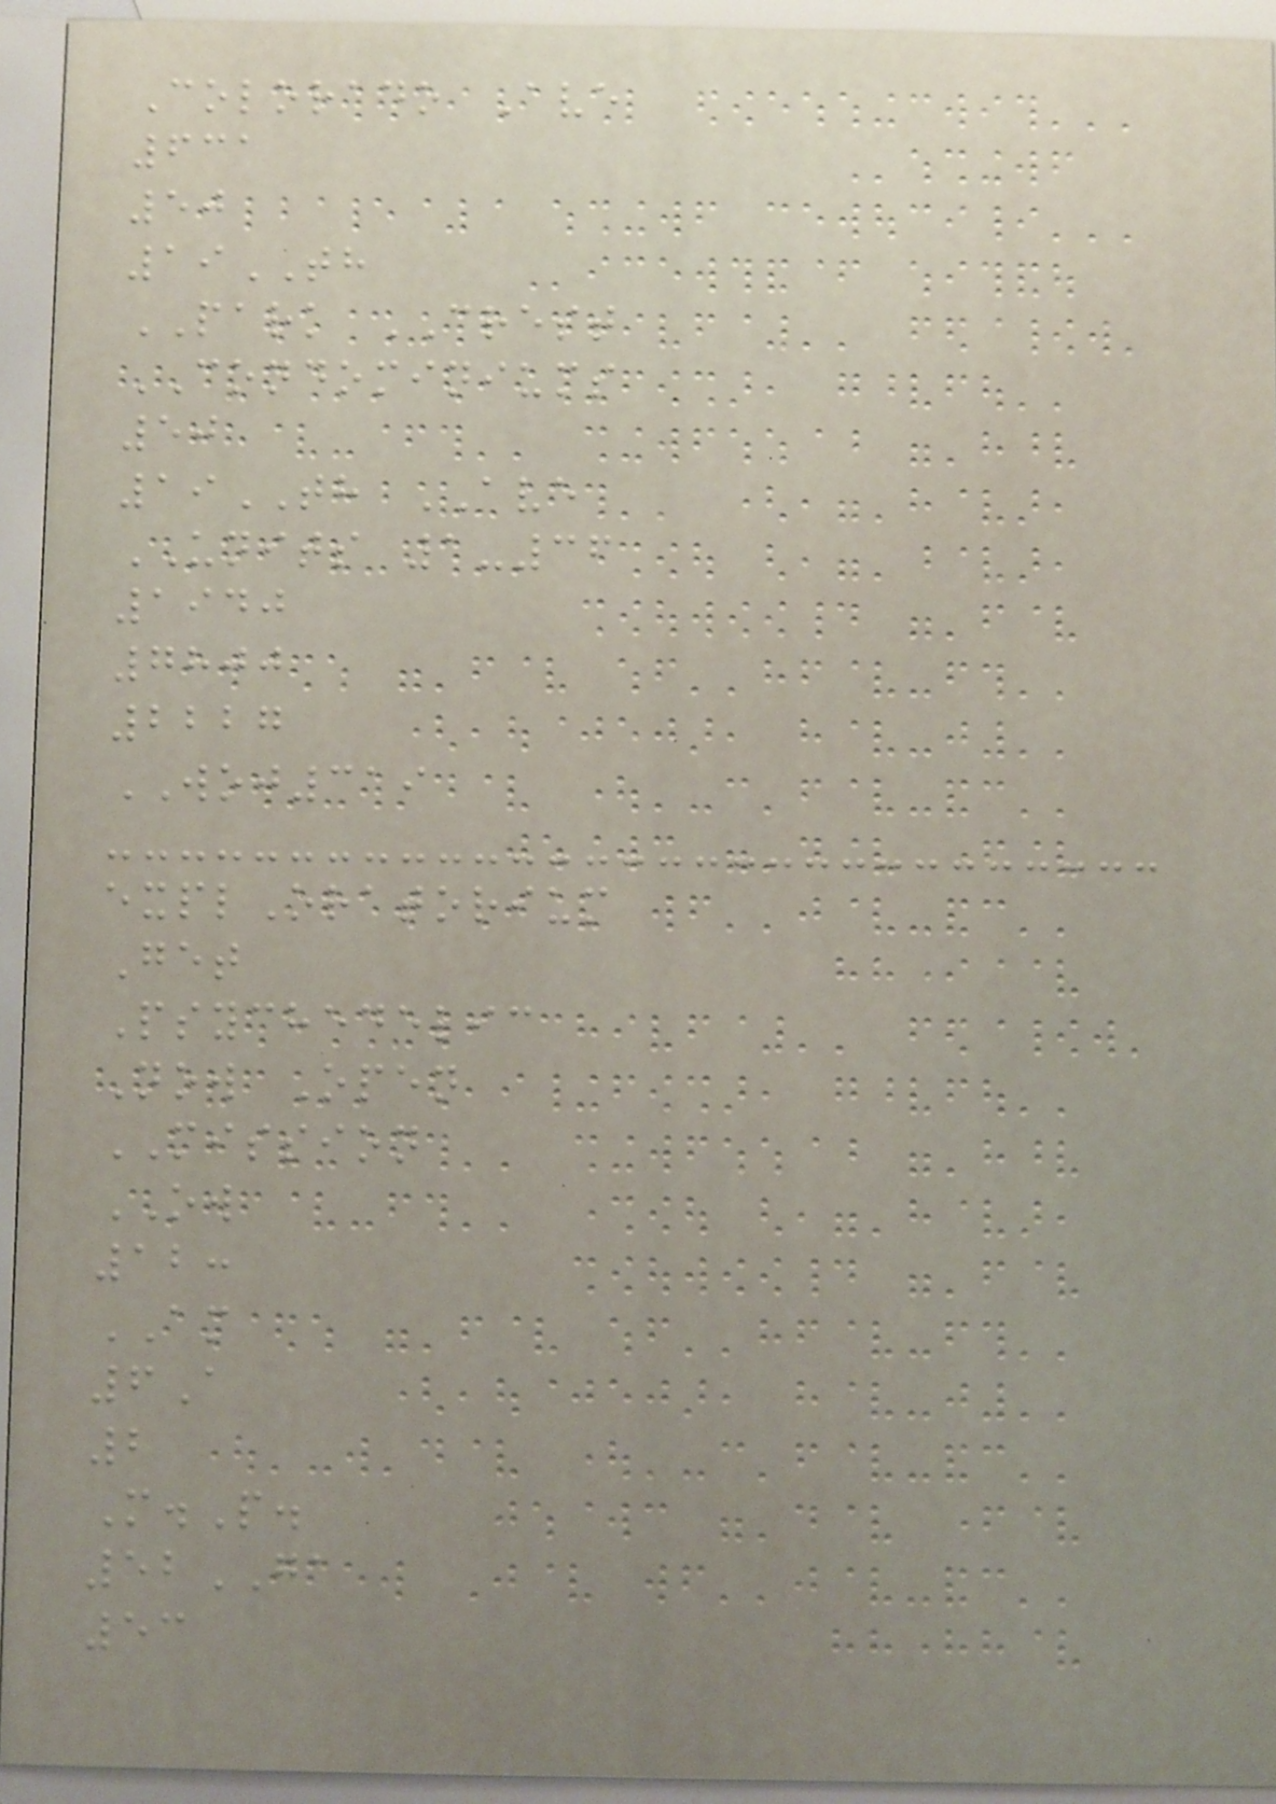Colorado Ave
631
50
19TH
PARK CREST
CONDOMINIUMS
50
19TH AVE
UNITS 1-36
1940
7800
2227
WOJ319
explOratorium
Get
Psychedelic
Now Open
MISSION
OW
12:
AM
6A
2
M.P.
52GA
53
